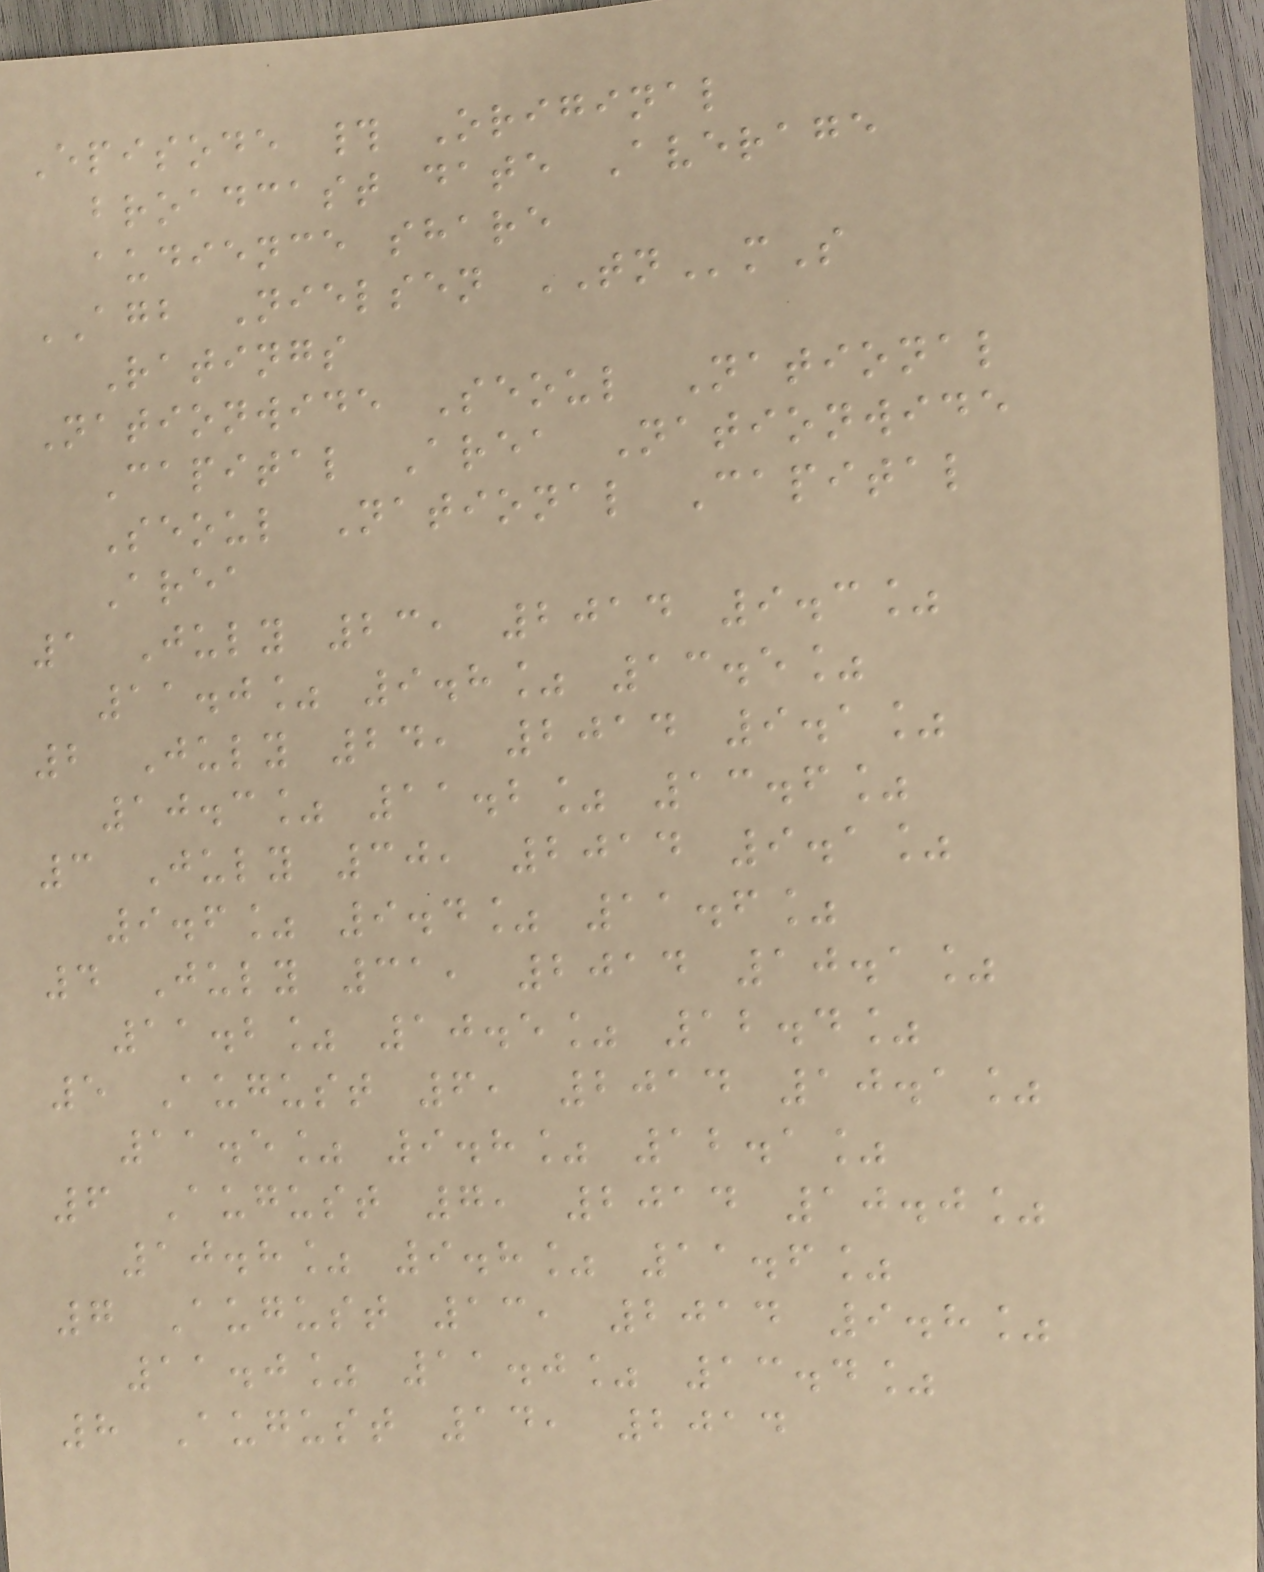Episode # Original
broadcast date Average
audience share
AGB Nielsen TNmS
Ratings
Nationwide Seoul National
Capital Area Nationwide
Seoul National Capital
Area
1 July 23, 2014 9.3%
11.0% 9.8% 13.5%
2 July 24, 2014 9.1%
10.3% 11.2% 13.6%
3 July 30, 2014 9.1%
9.6% 9.4% 11.6%
4 July 31, 2014 10.1%
11.2% 10.5% 12.4%
5 August 6, 2014 10.1%
11.5% 9.8% 12.1%
6 August 7, 2014 10.0%
10.8% 9.8% 11.6%
7 August 13, 2014 9.8%
11.0% 11.0% 13.4%
8 August 14, 2014
